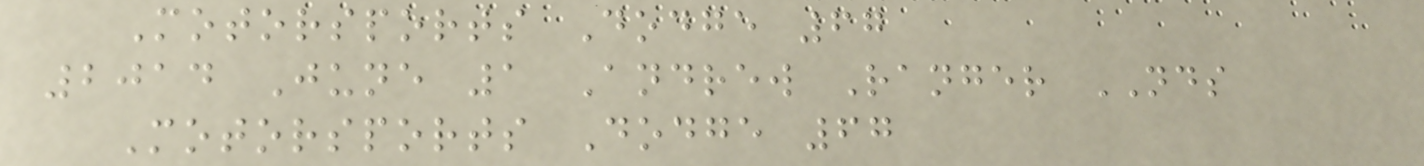Motorsports Dodge 67
2014 June 1 Andrew Ranger NDS
Motorsports Dodge 67
